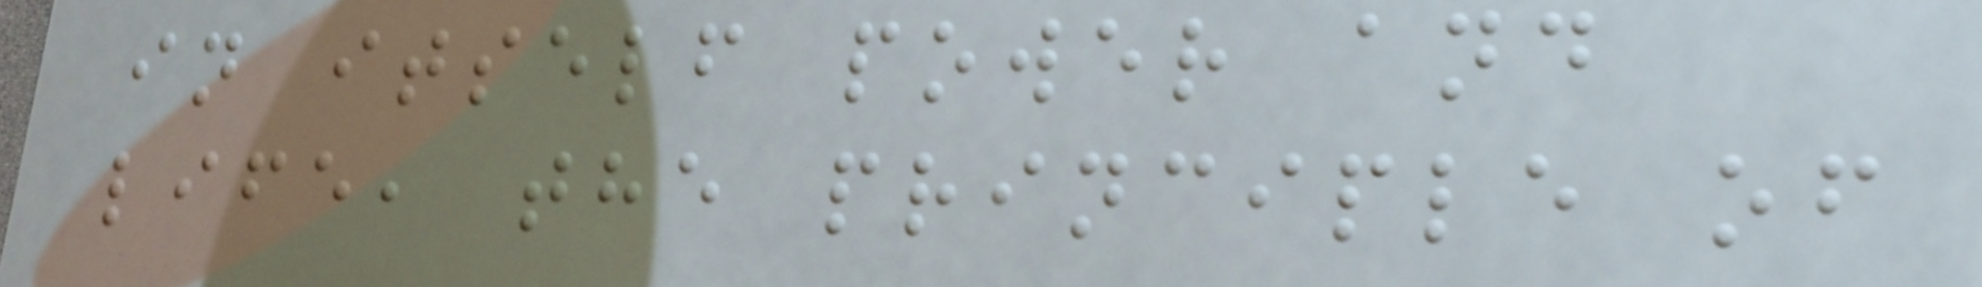in itself power and
life, the principle of
